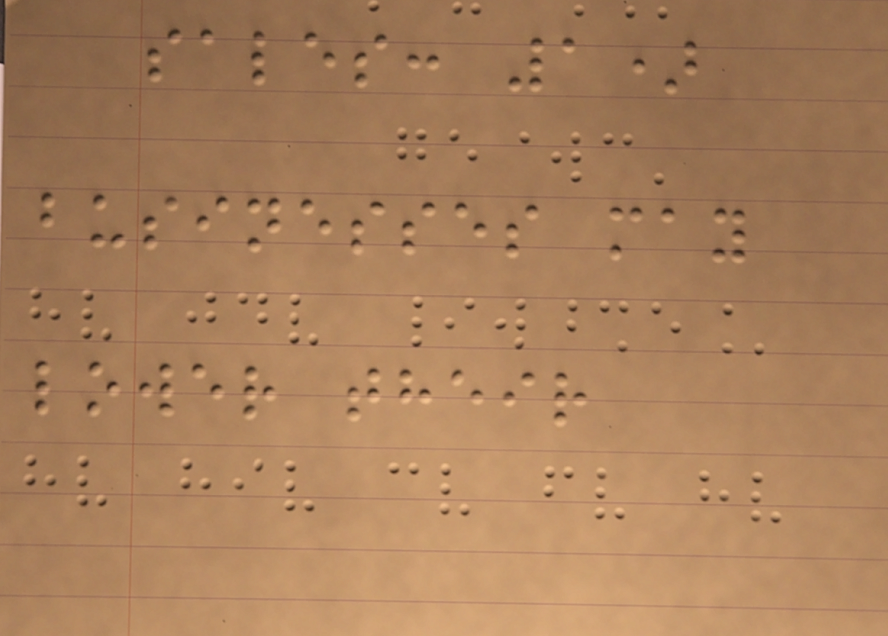sales: 1)
businesses may
lower their
